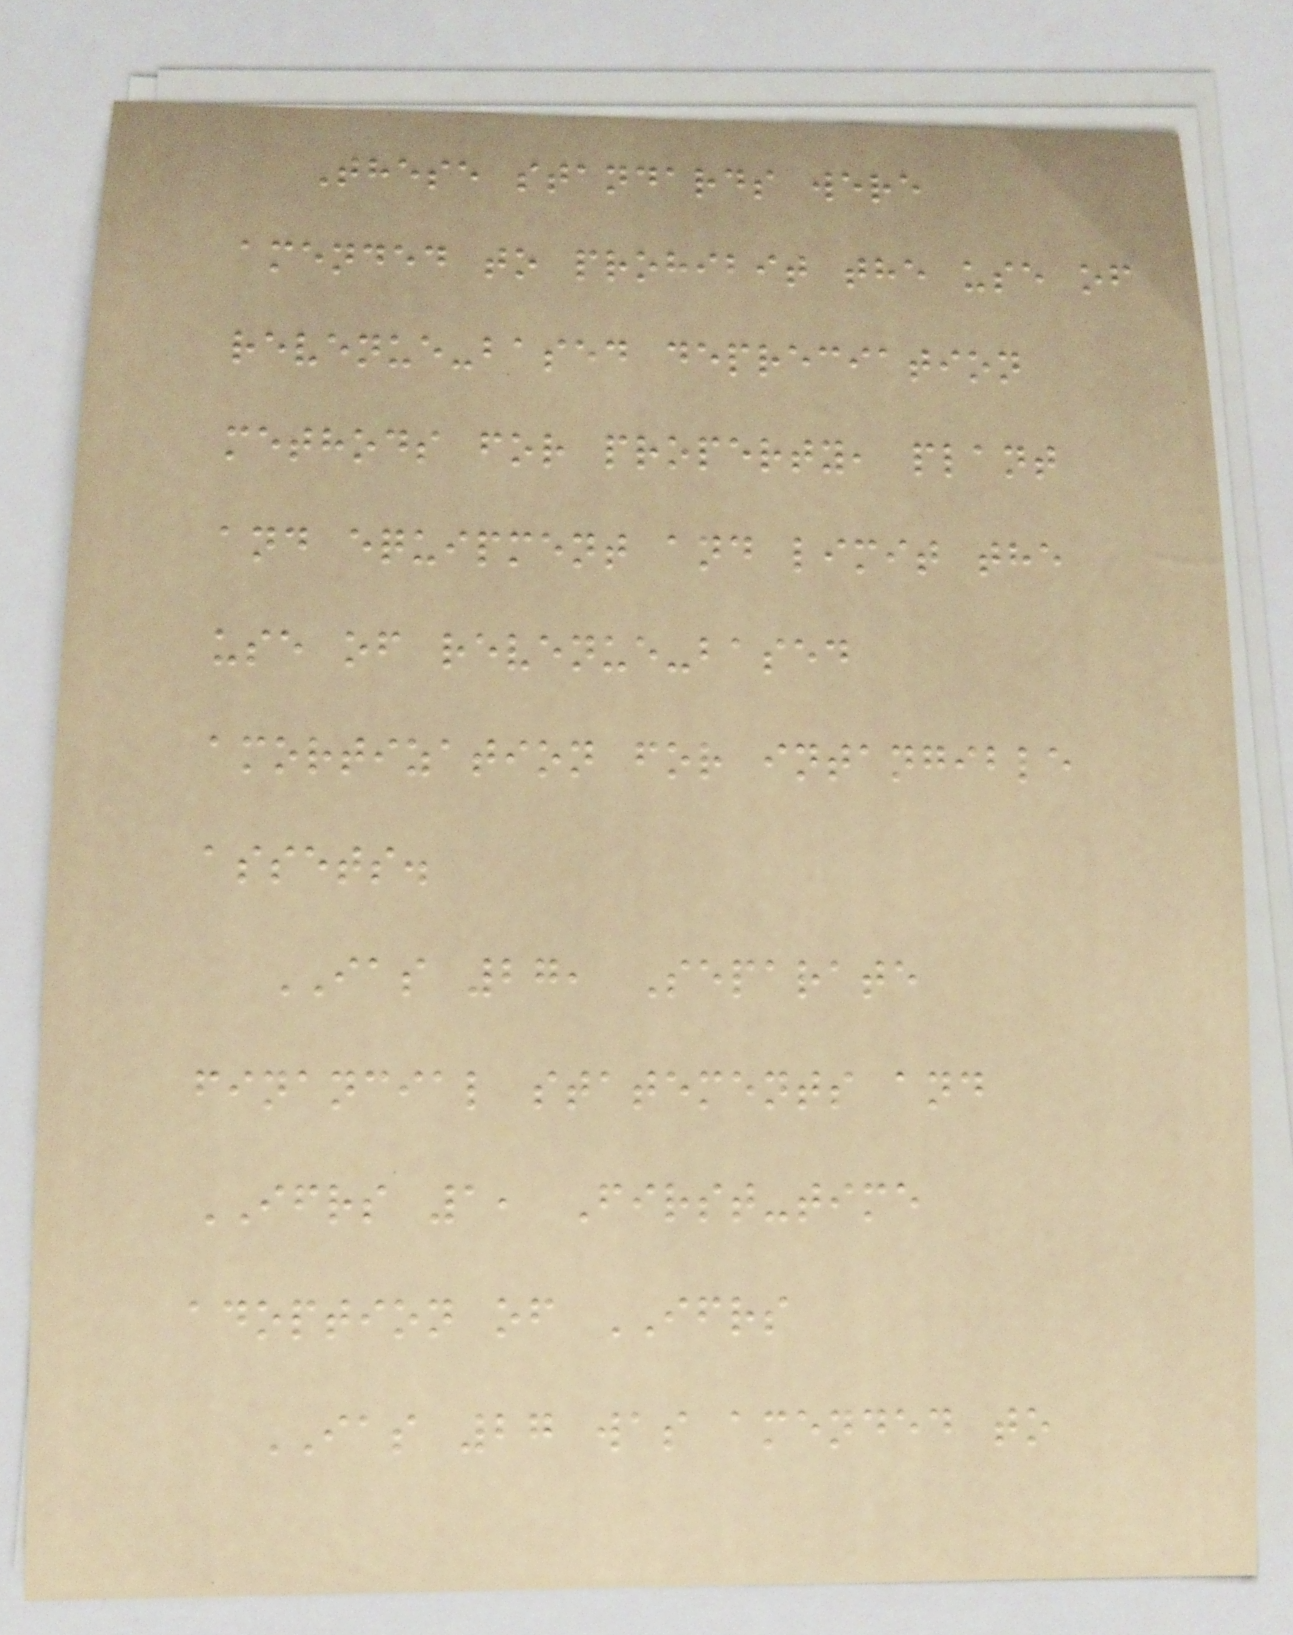These standards were
amended to prohibit the use of
revenue-based depreciation
methods for property, plant
and equipment and limit the
use of revenue-based
amortization for intangible
assets.
IAS 27, Separate
financial statements and
IFRS 1, First-time
adoption of IFRS
IAS 27 was amended to
